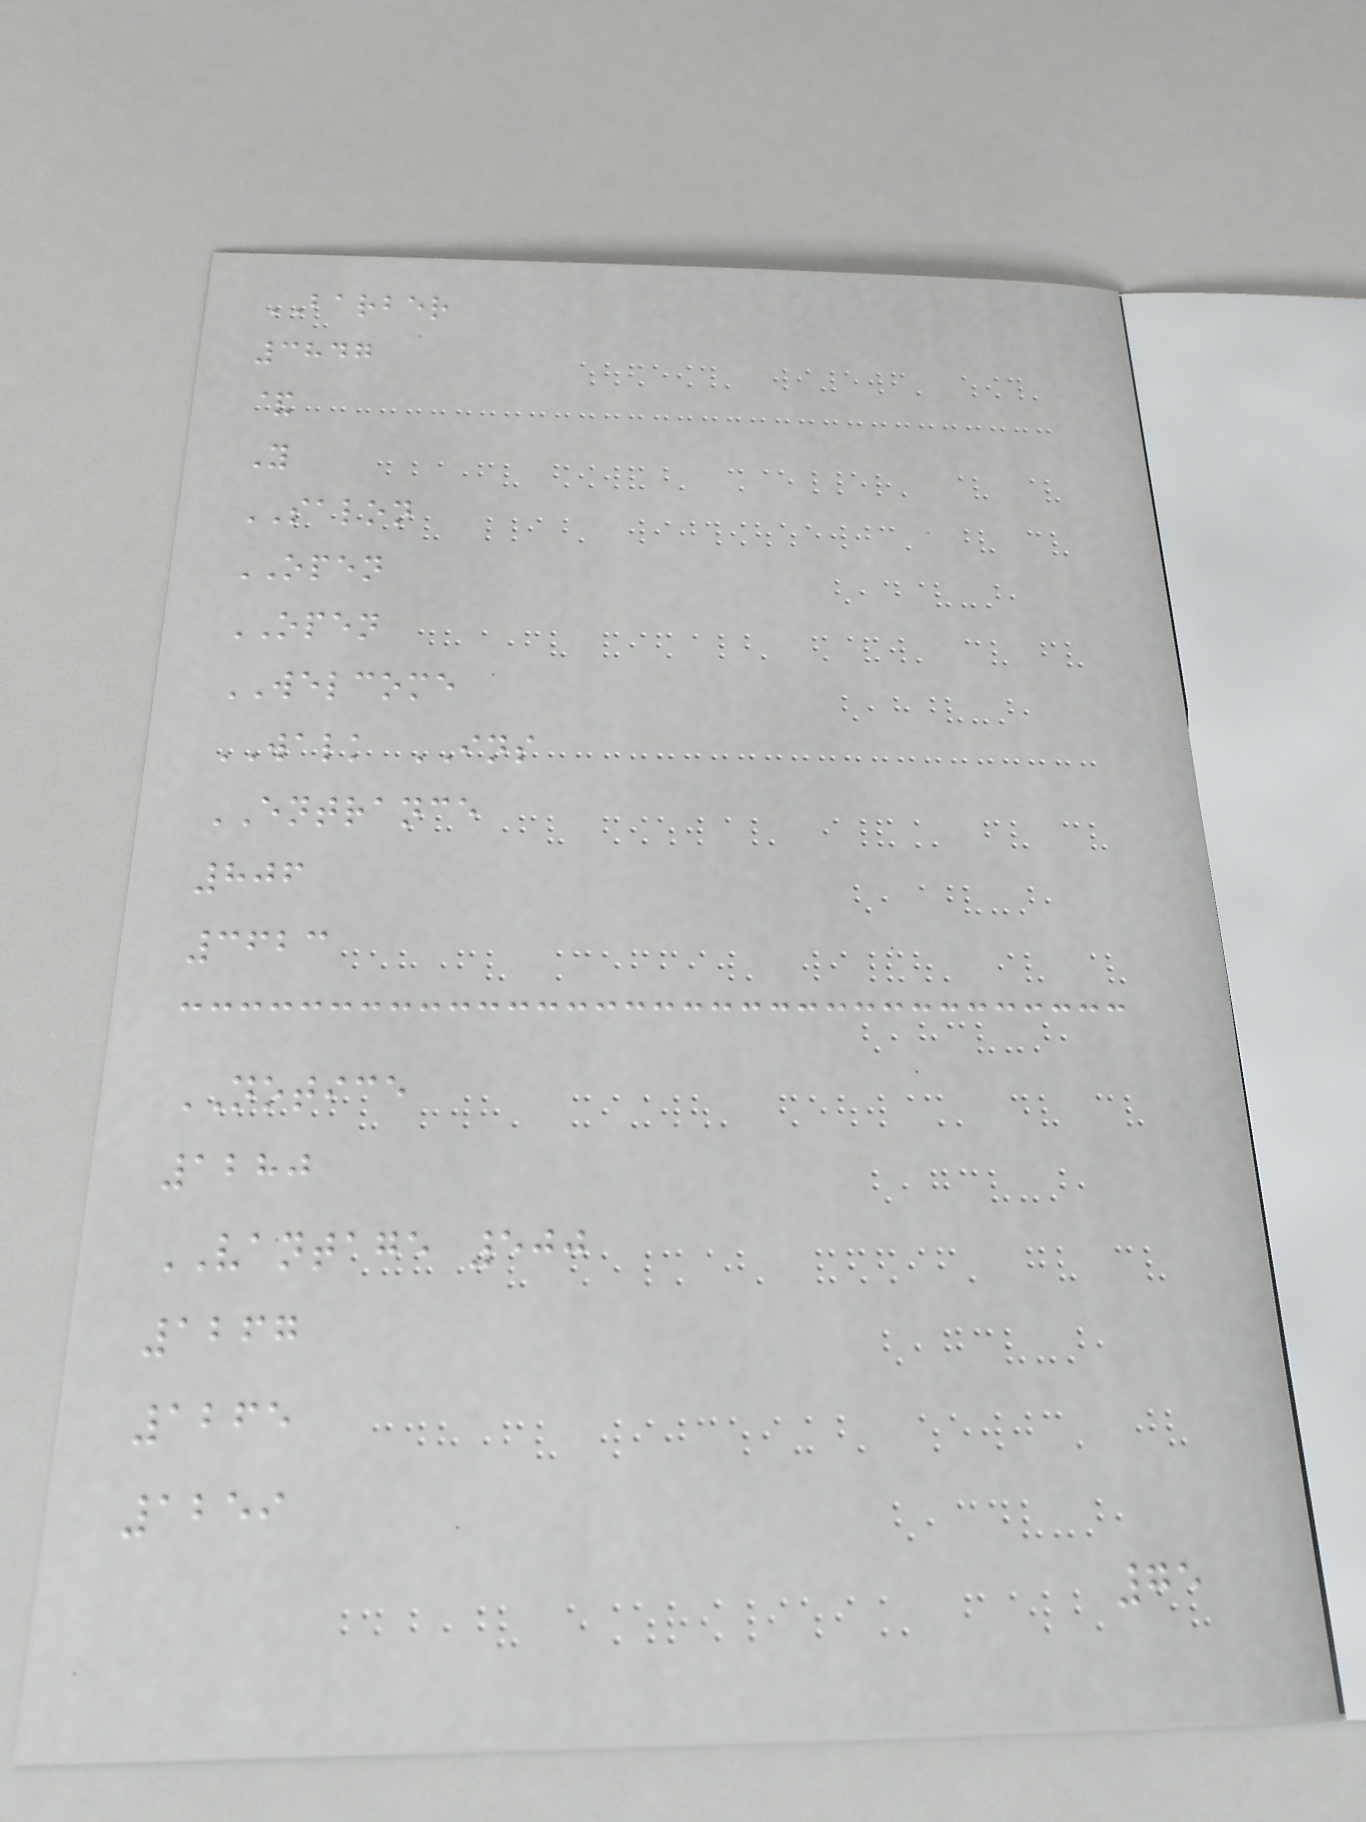BARBER
3847
&
Y
SALON
OPEN
OPEN
WELCOME
WALK INS
ENTRANCE
806
3623
NOTICE
1280
VANTAGE 500
1267
1265
1259
75
